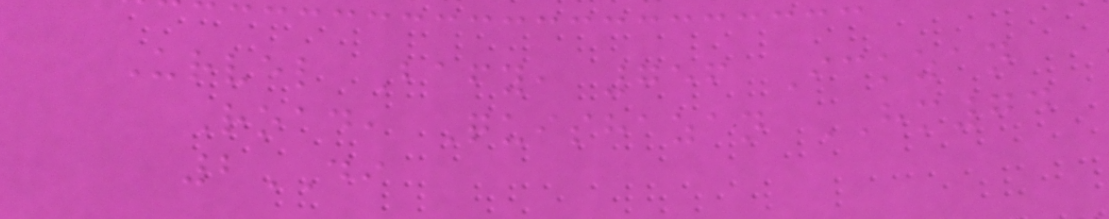Urvel Bafy, 756 Ickzan
Road, Quishazan HM74
2DI
